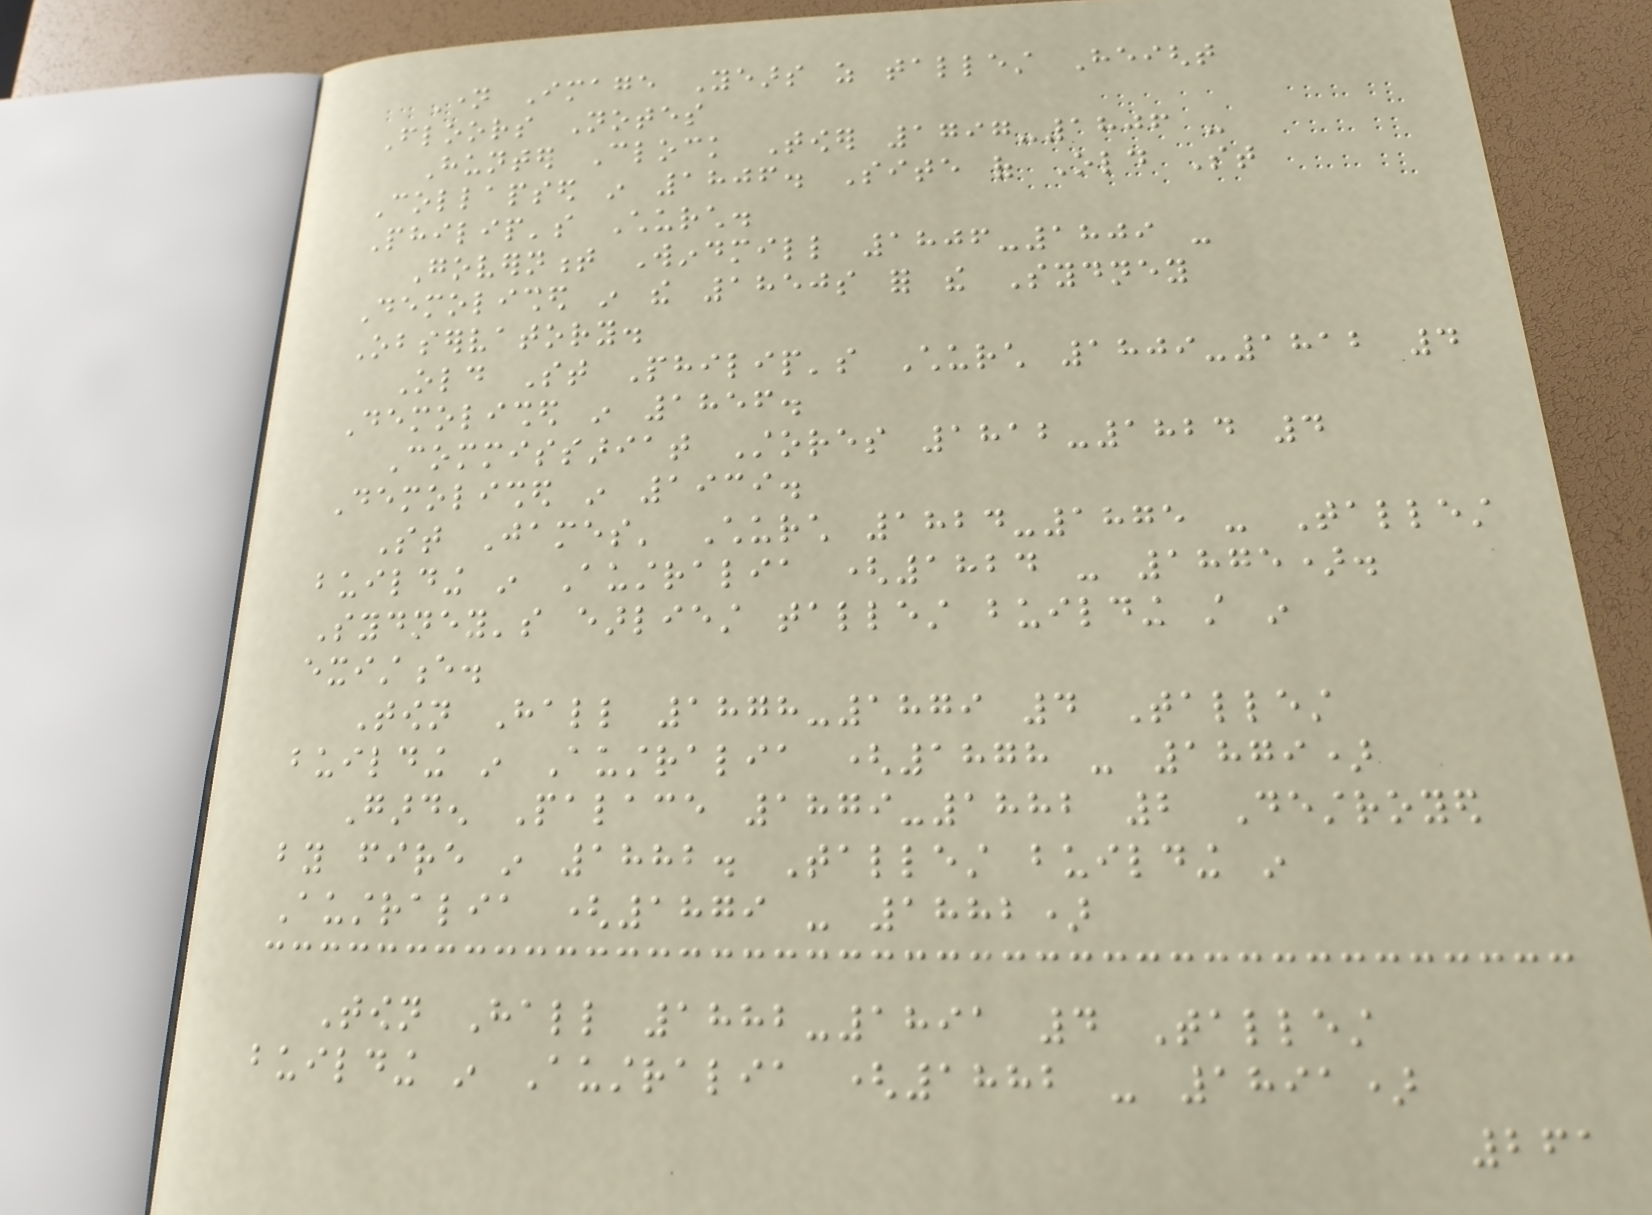Name Image Years as tallest Height
Floors Notes
Hunter Clock Tower 1797-1806 -
Collapsed in 1806. Site of Old St
Philip's Church.
Government Windmill 1806-1809 -
Demolished in the 1850s for the Sydney
Observatory.
Old St Philip's Church 1809-1812 4
Demolished in 1856.
Commissariat Stores 1812-1824 4
Demolished in 1939.
St James' Church 1824-1875 - Tallest
building in Australia (1824 - 1875).
Sydney's earliest tallest building still in
existence.
Town Hall 1878-1879 4 Tallest
building in Australia (1878 - 1879)
Garden Palace 1879-1882 2 Destroyed
by fire in 1882. Tallest building in
Australia (1879 - 1882)
Town Hall 1882-1891 4 Tallest
building in Australia (1882 - 1891)
261
